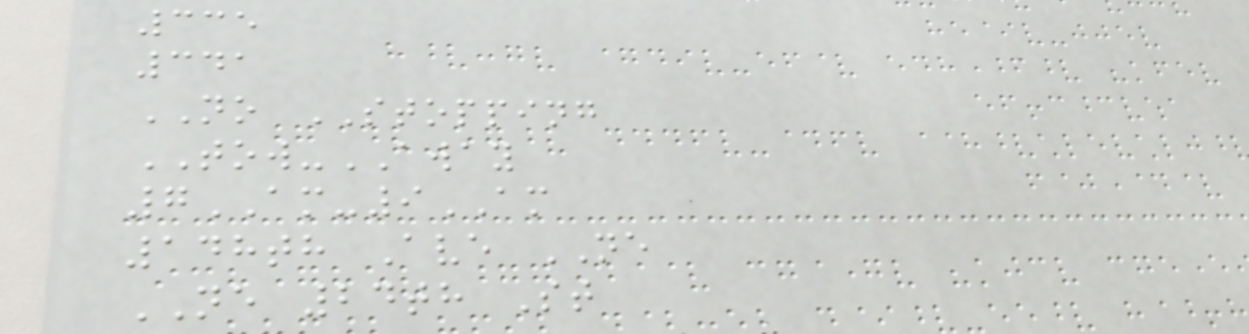335
341
NO STOPPING
TOW-AWAY
7AM-9AM
148th Ave NE
NE 24th St
